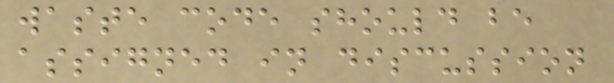waste code should be
assigned in discussion
